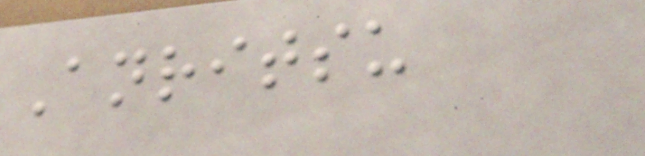Anritsu
